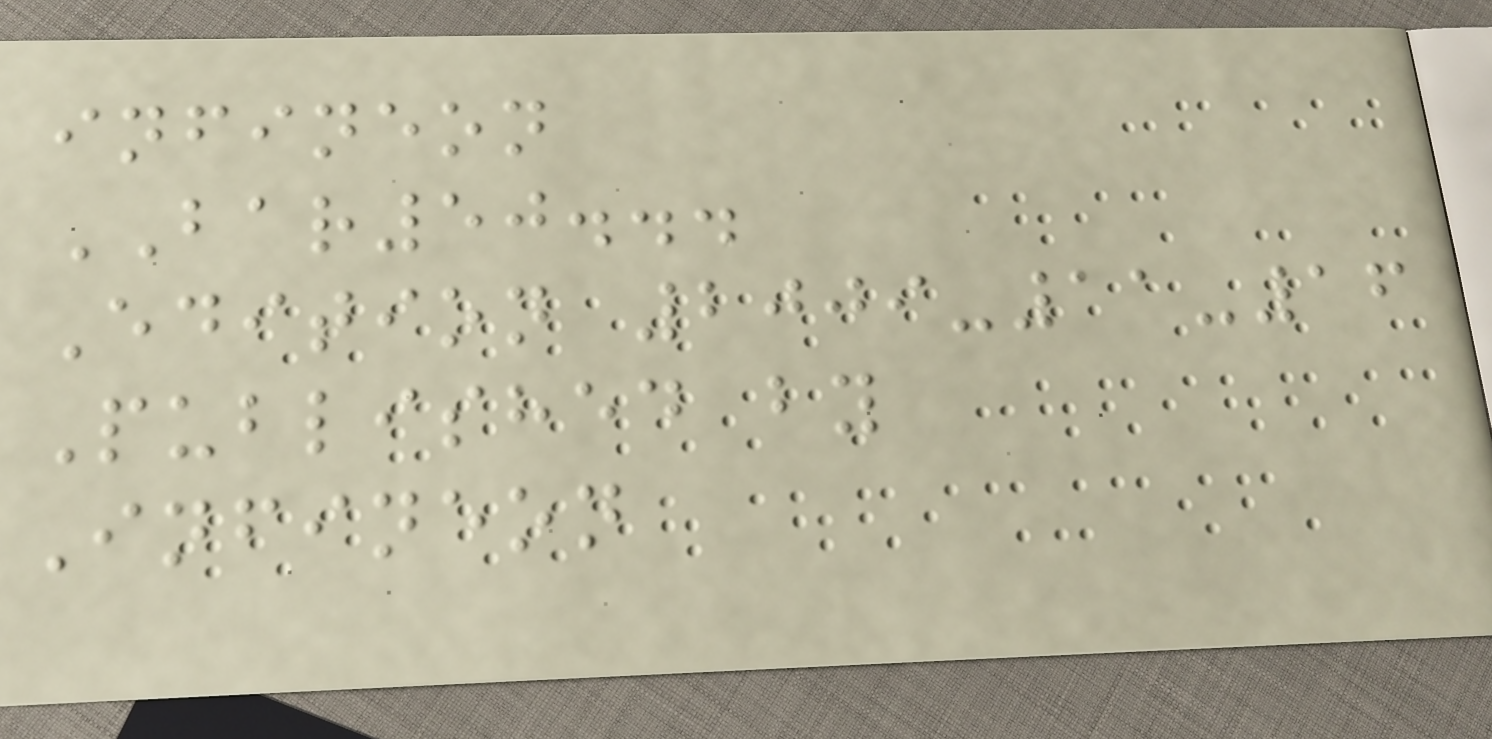infineon
BAR50...
Edition 2009-11-16
Published by
Infineon
